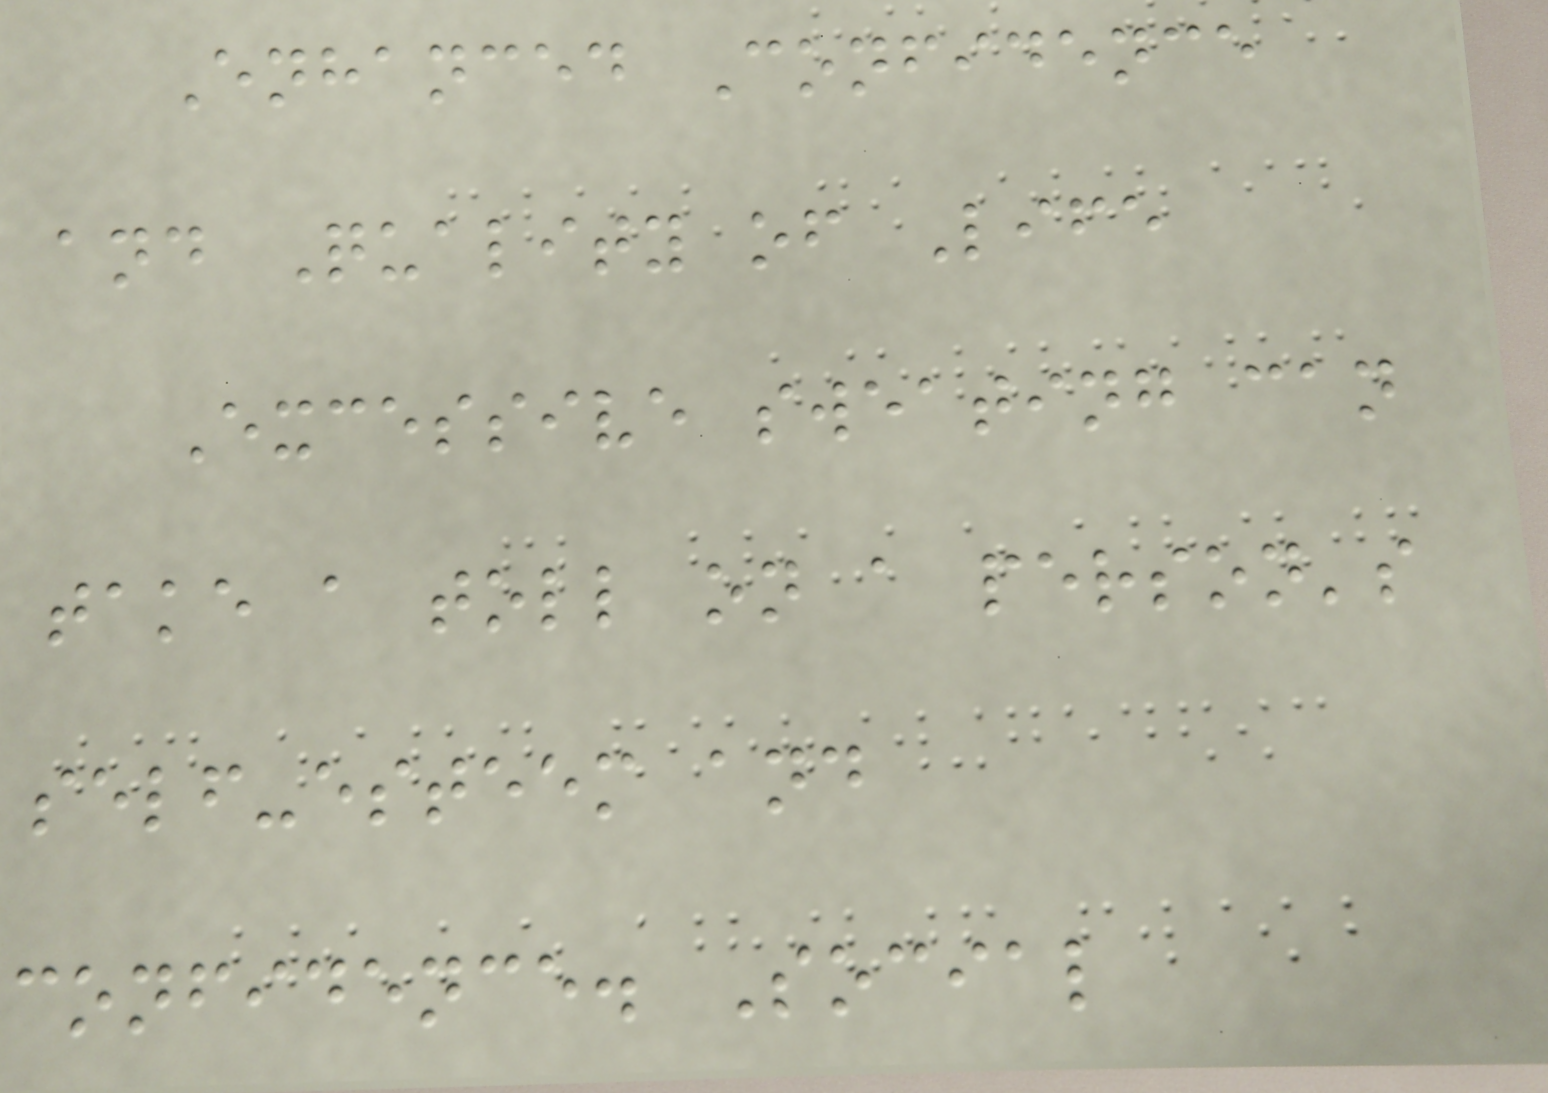Enhanced Confidence
and Quality of Life
Excessive sweating can
take a toll on a person's
self-esteem and
confidence. Social
